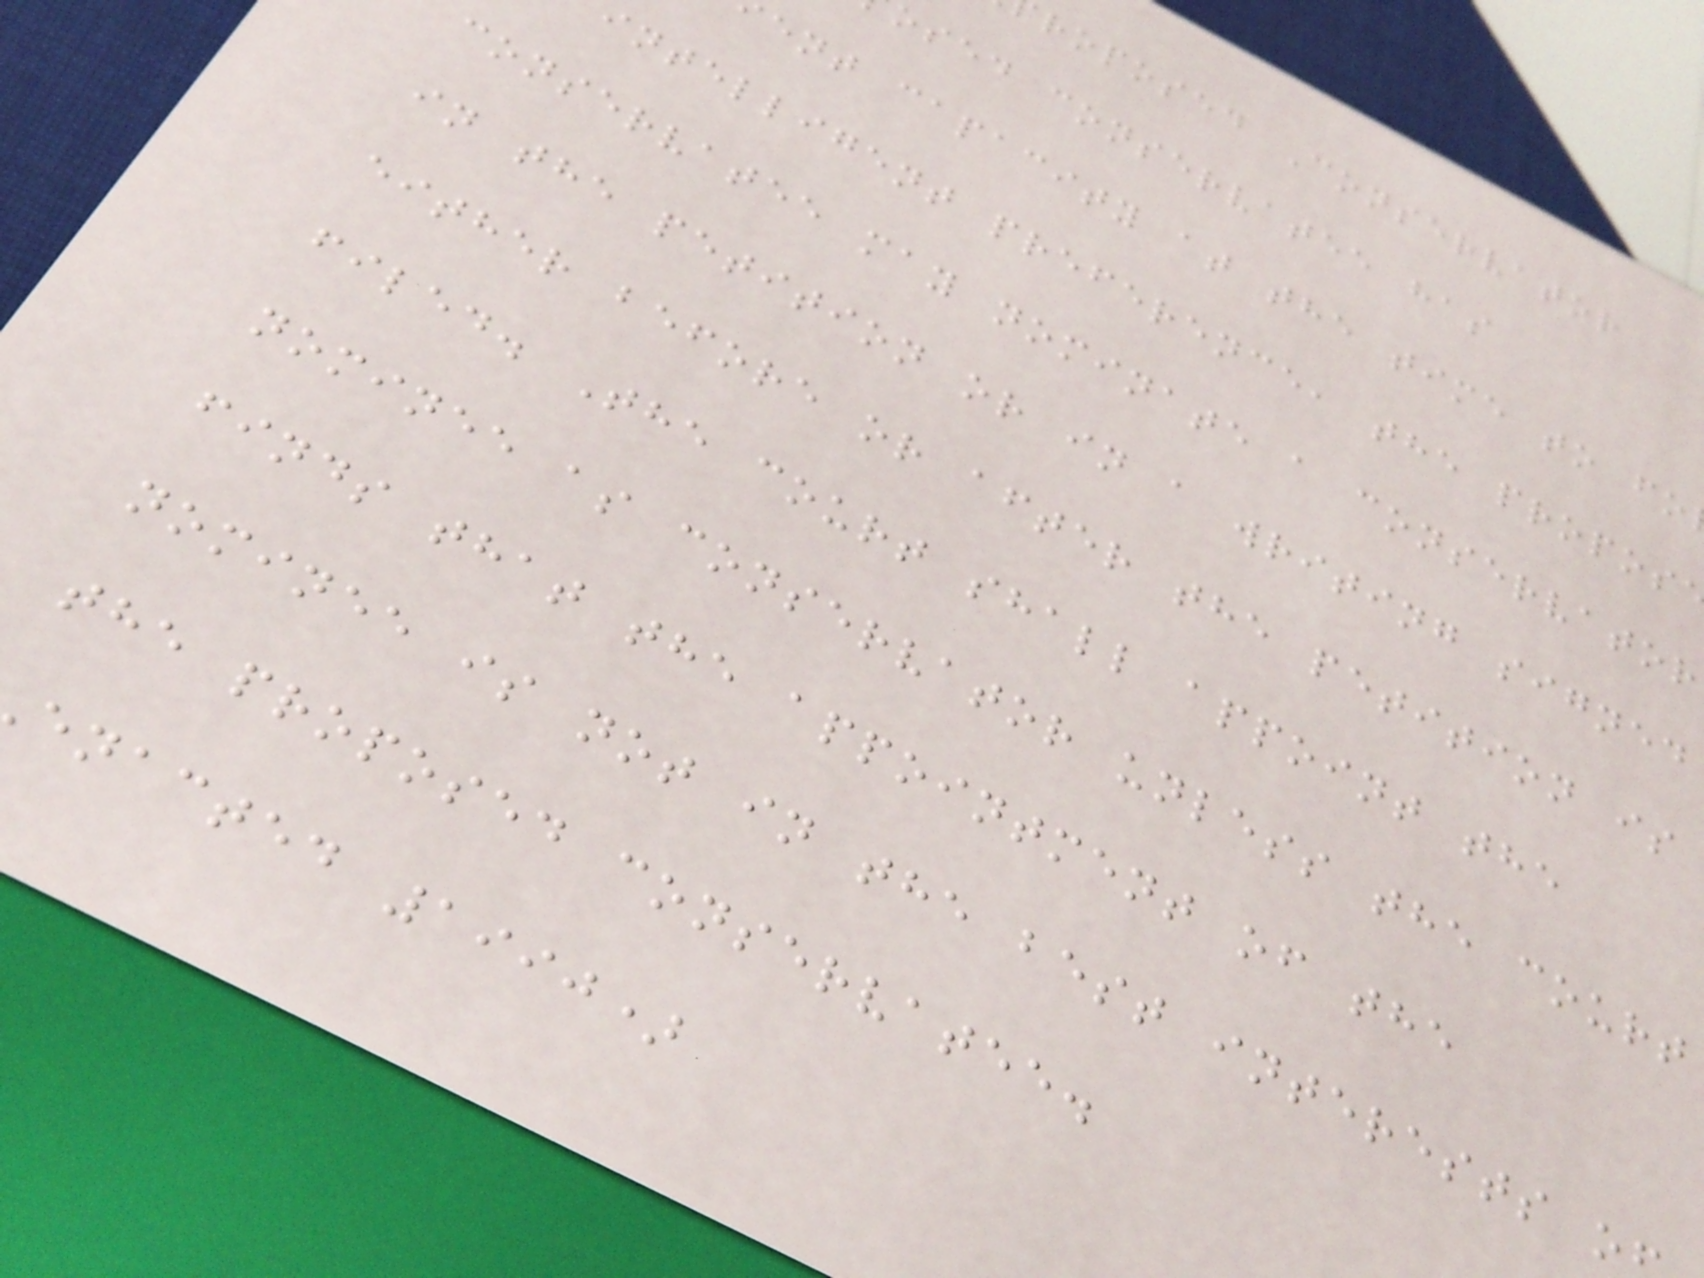roposed Conservator
osed conservatee has
ent capacity at the time to fo
intelligent preference, the propos
conservatee may nominate a conservator
in the petition or in a writing signed
either before or after the petition is
filed. The court shall appoint the
nominee as conservator unless the court
finds that the appointment of the
nominee is not in the best interests o
the proposed conservatee.
enacted 1990)
